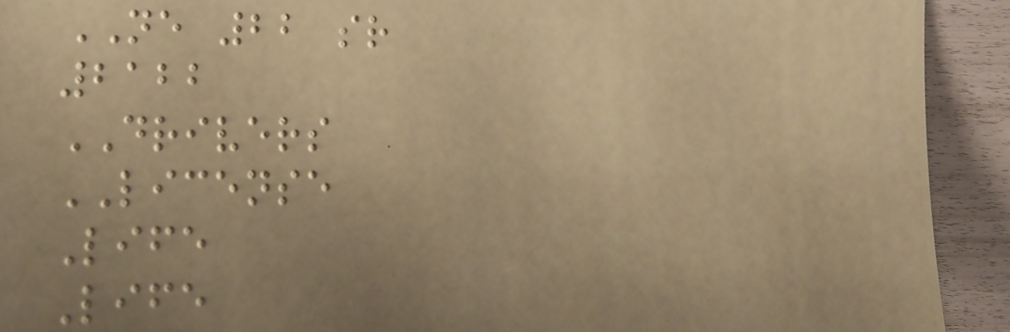NE 22 sr
2122
DRIVERS
LICENSE
Life
Life
